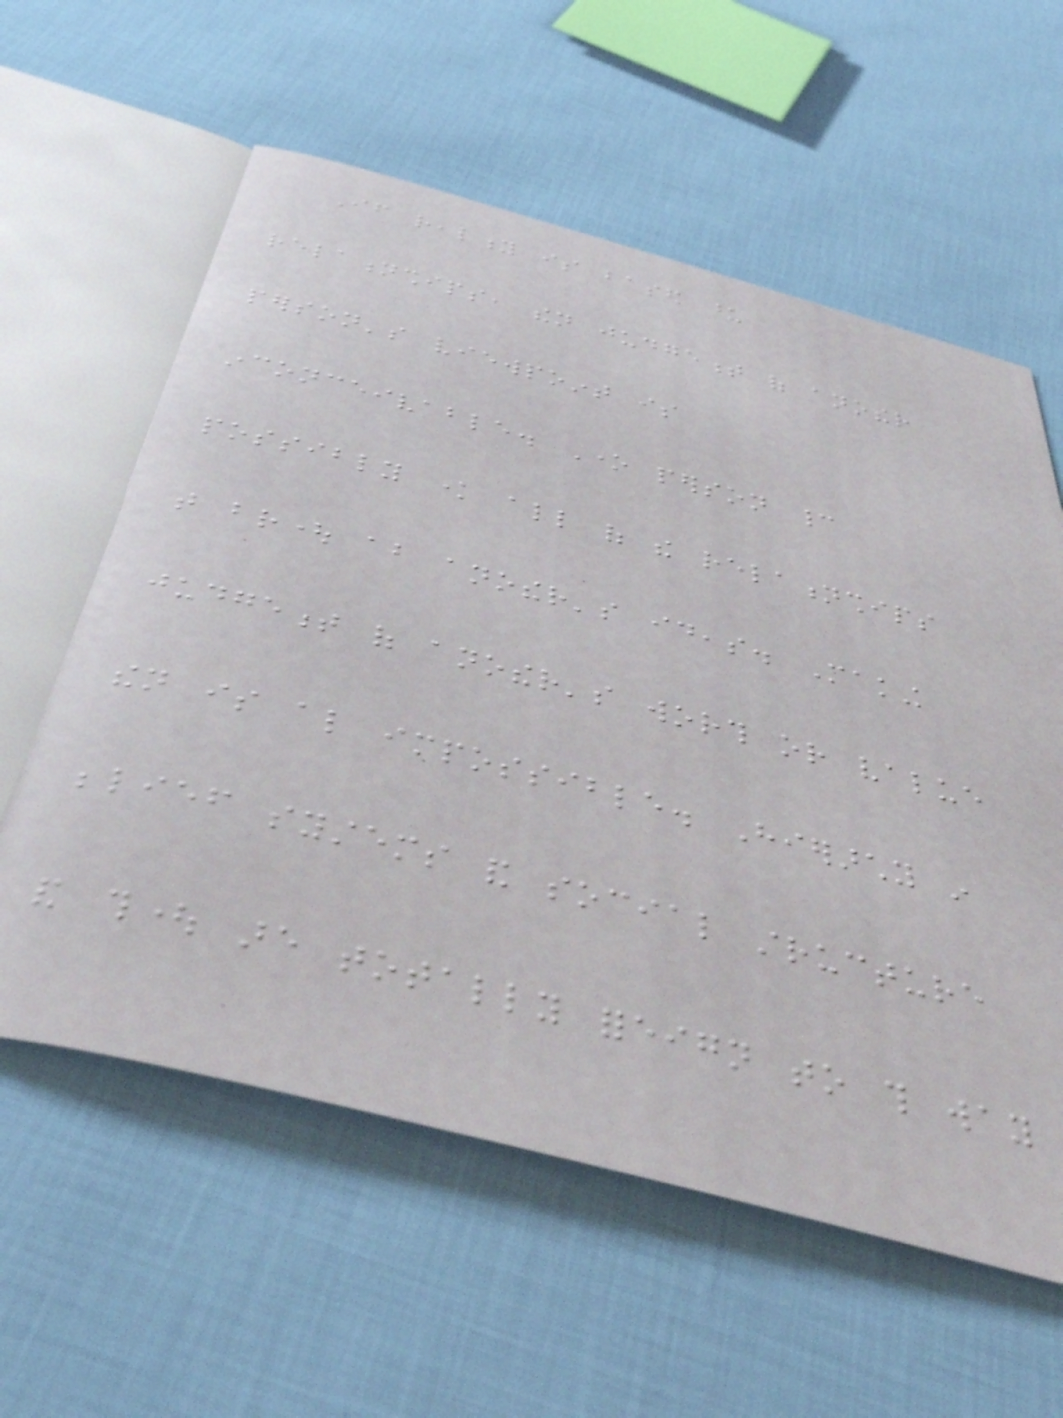If reality is based upon
relationships, then judgement of another
person's viewpoint is
inconceivable. One person cannot
possibly know all of the relationships
that brought about another's ideas. Making
judgement of another's worth or value
then is also impossible. Hierarchy in
belief systems and social structure
and thought are totally foreign to this way
